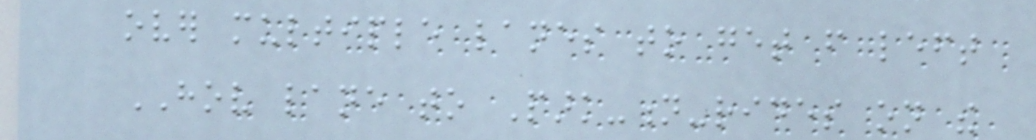over multiple lanes to get from left
HOV lane to Park-n-rides on the
